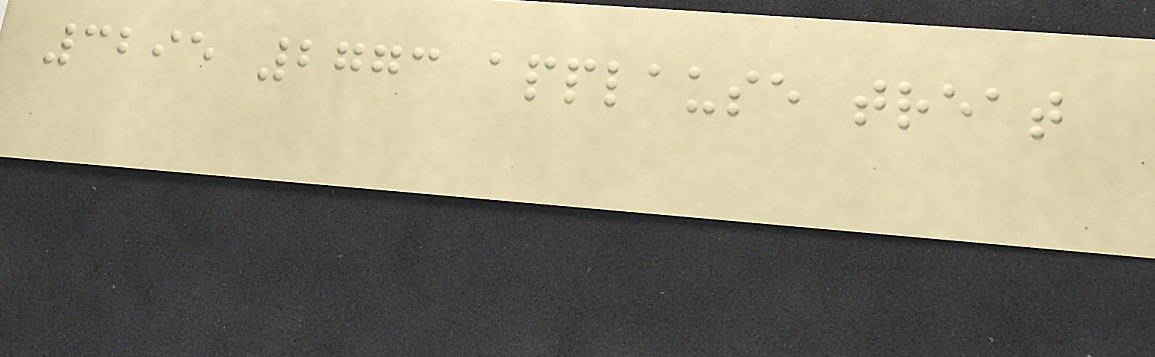3295 2773 applause treat
